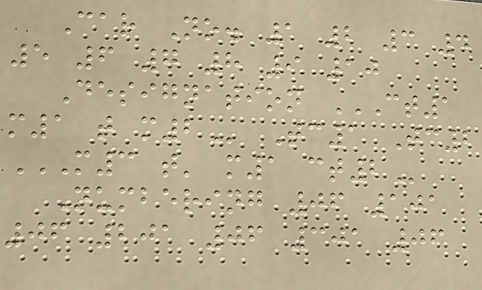Car No. 1 2 3 4
5 6 7 8 9 10
Designation CT1
M1 T M2 Tc1 Tc2
M3 T' M1 CT2
Numbering 06 101
06 201 06 301 06
